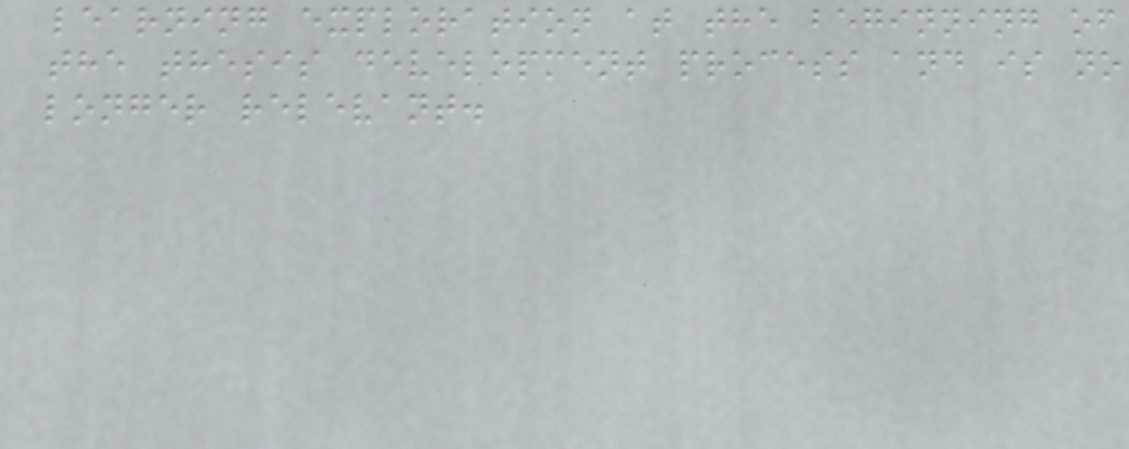learning exploration at the beginning of
the thesis development process and is no
longer relevant.
